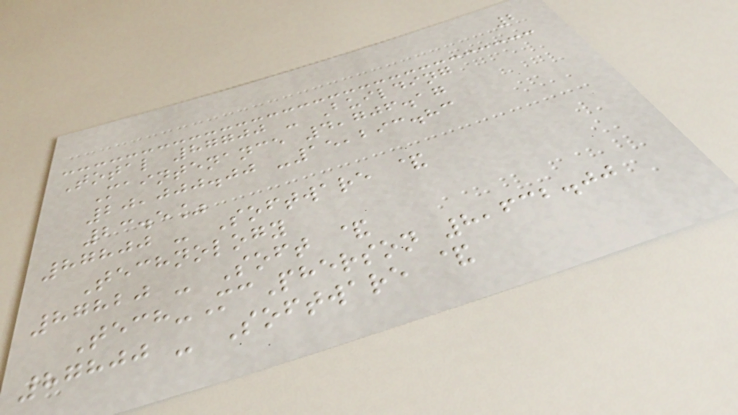2
Total 87700 - Building
Maintenance 4,706.17
20,000.00 -15,293.83
23.5%
87800 - Software &
Technology
87820 - Soft &
Tech-McPherson 8,632.00
87800 - Software &
